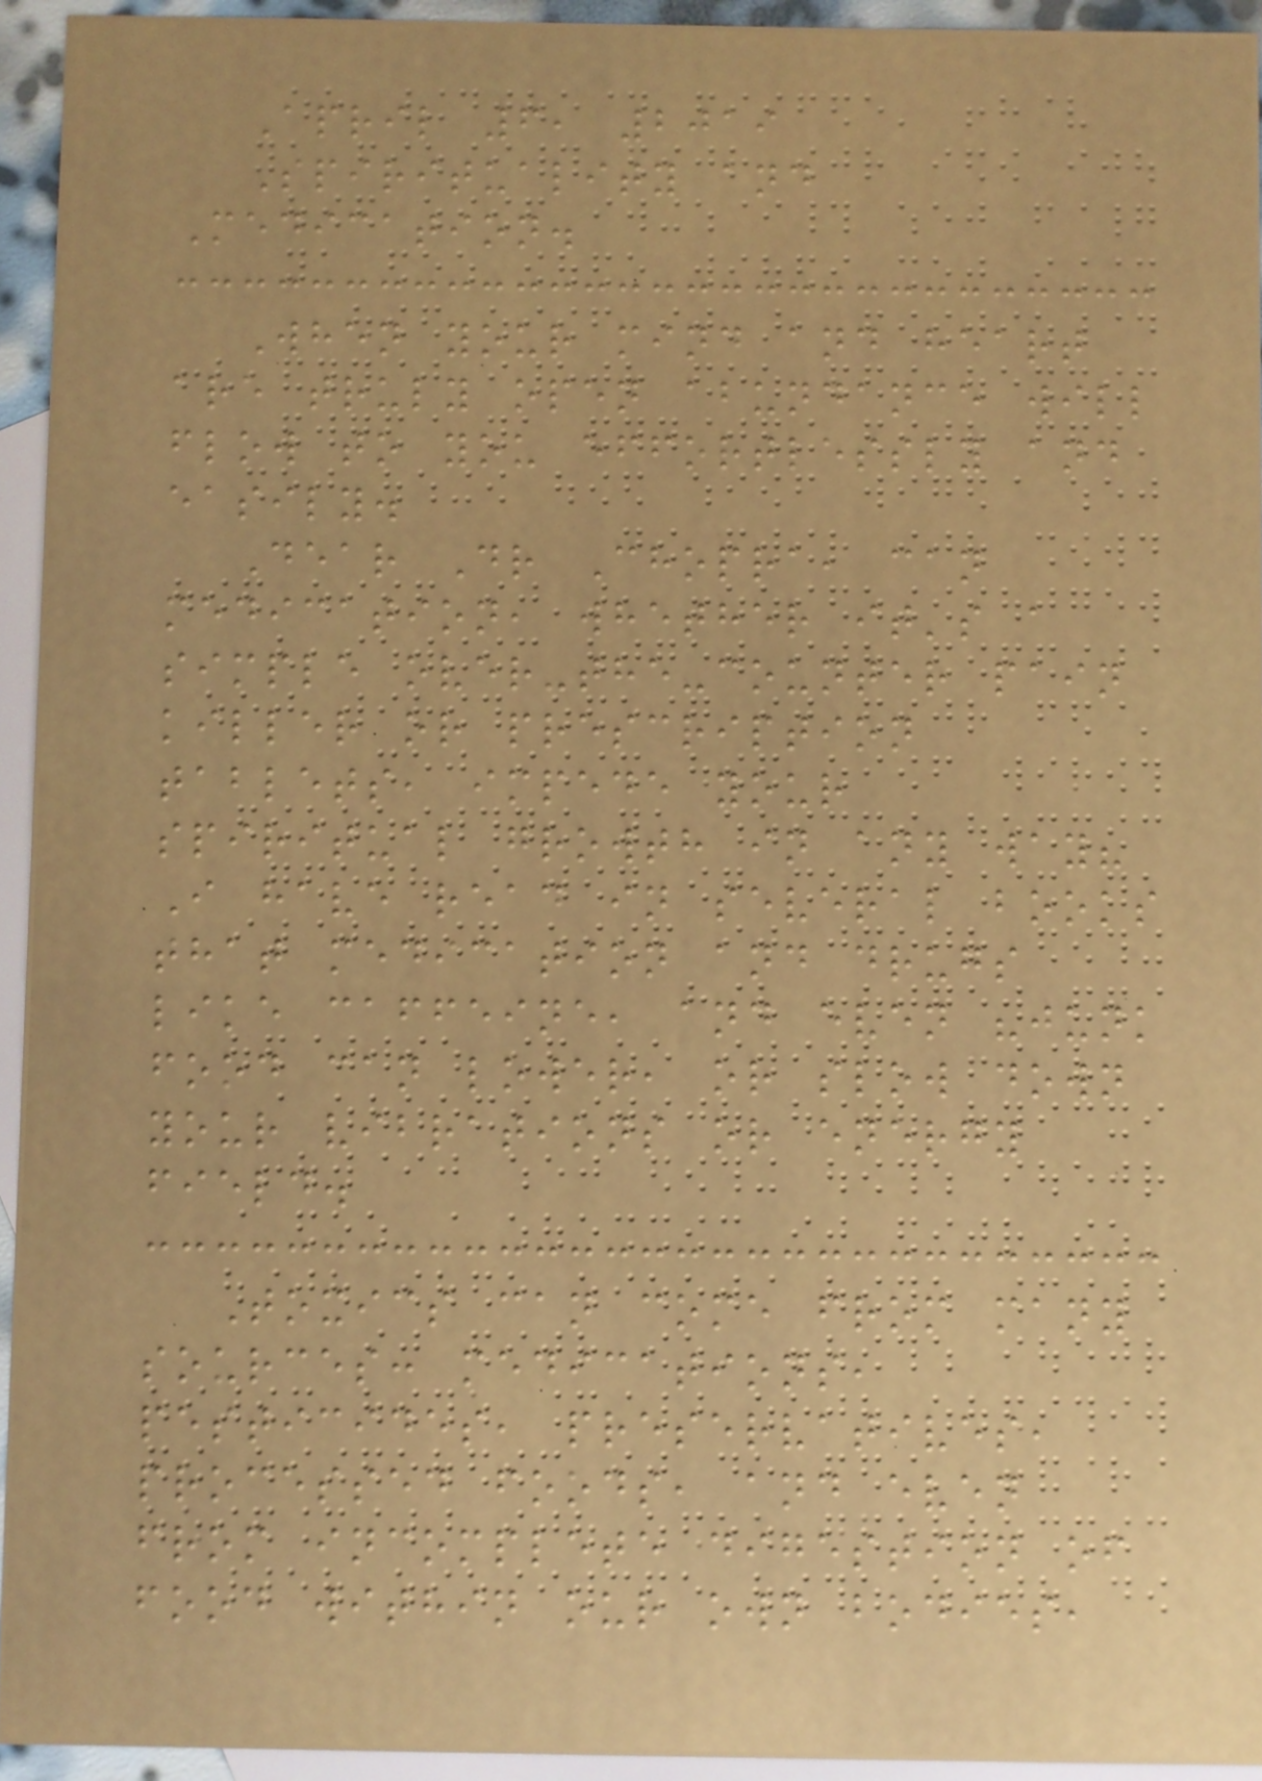April 6, 2019
Spirituality and
Medication.
When your mind and heart
are truly open abundance will
flow to you effortlessly and
easily.
Dear Dr Chopra, can
medication, whether it's a
simple over-the-counter pain
killer or prescription
tablets, impede your
spiritual growth in any way?
I have read in several books
that medication and drugs
like caffeine, and even "junk
food can lower, or slow down
your vibrations or energy
field.
Toxics can come from many
sources: medications,
pesticides, preservatives,
processed foods, and even
from incomplete digestion of
food within our own bodies,
